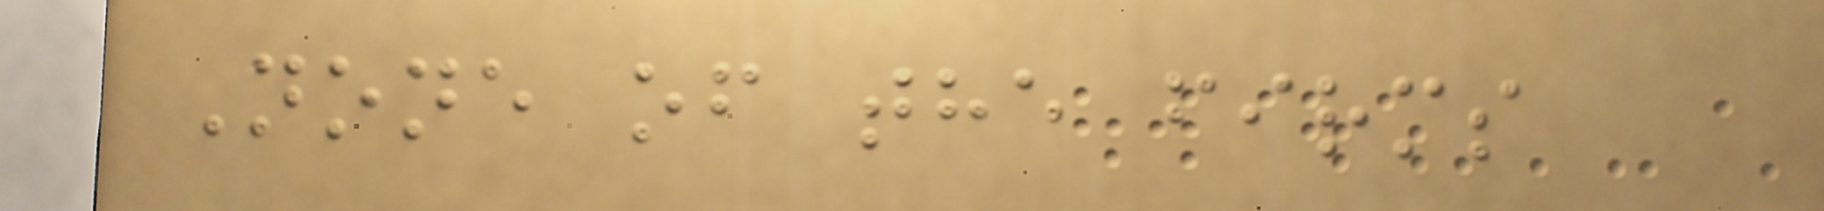None of the firms
